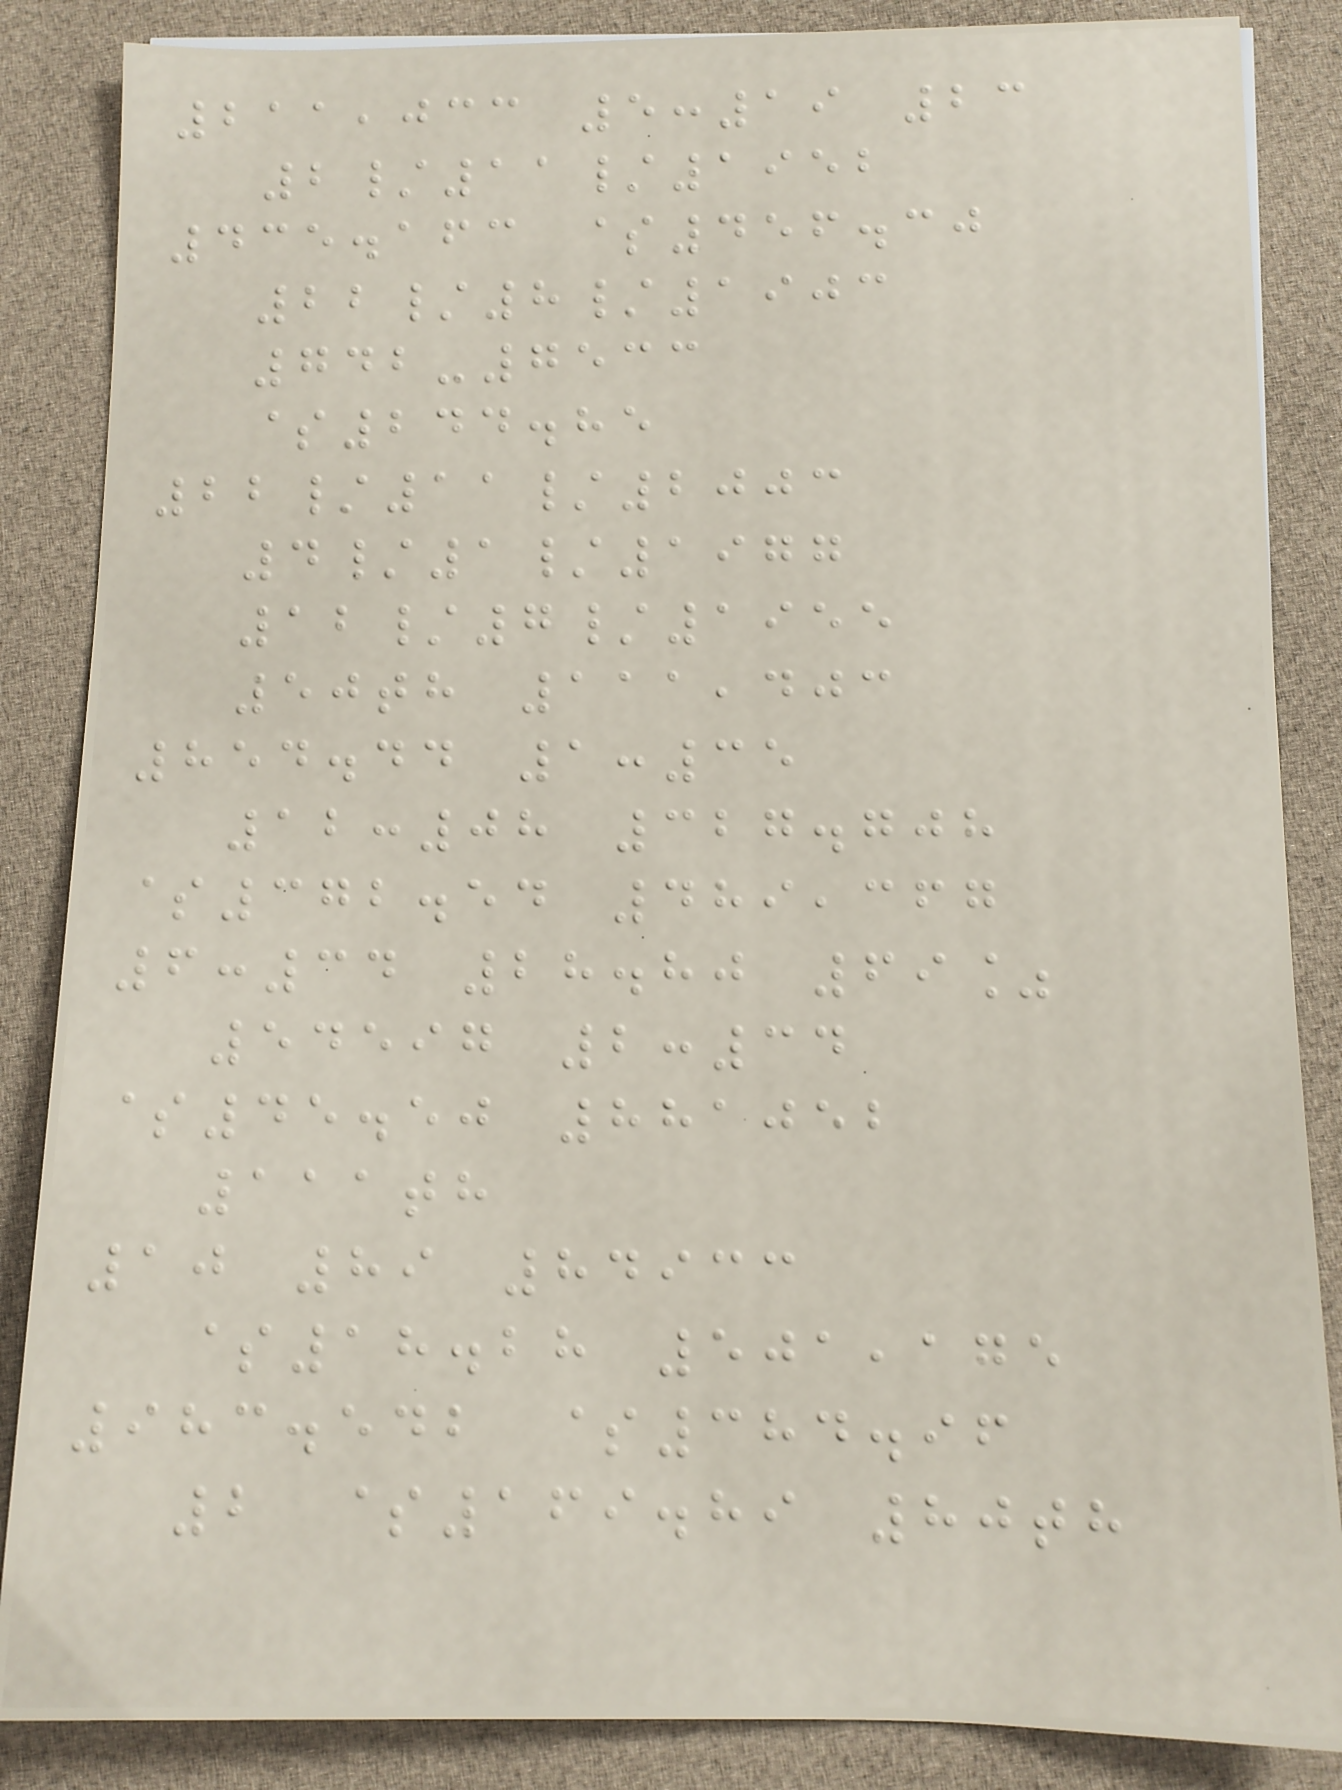211,033 5:19 23
2/11/1952
435.163 $456.30
22/8/1903
742-7533
$244.85
22/11/2003
4/1/1977
12/7/1955
50th 111,403
854.44 1:35
12:08 327.708
$372.54 489,367
6:34 28.80 69%
54597 2:34
$45.50 881052
111th
10 89 84933
$18.28 501,175
983.542 $384.96
2 $169.89 80th
